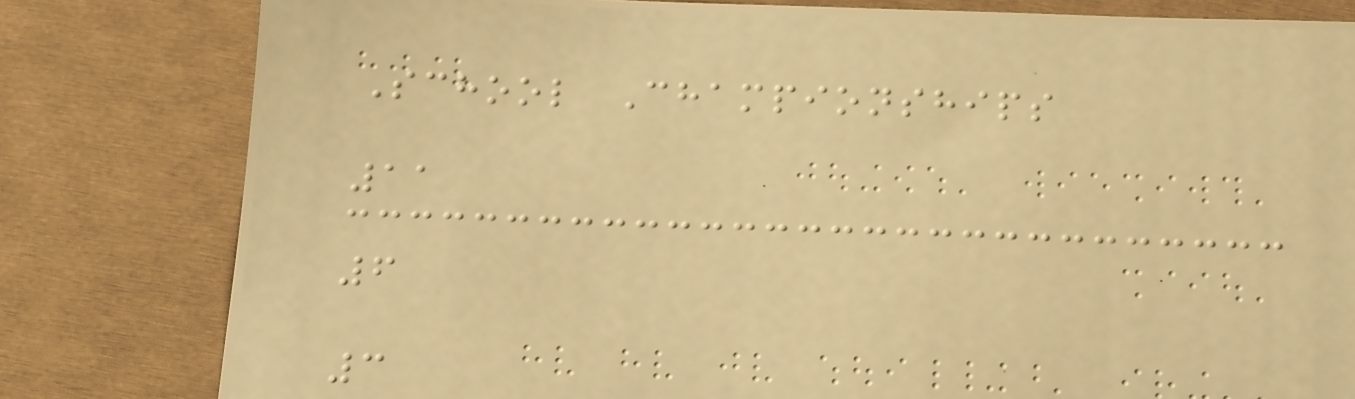School Championships
11
6
3
